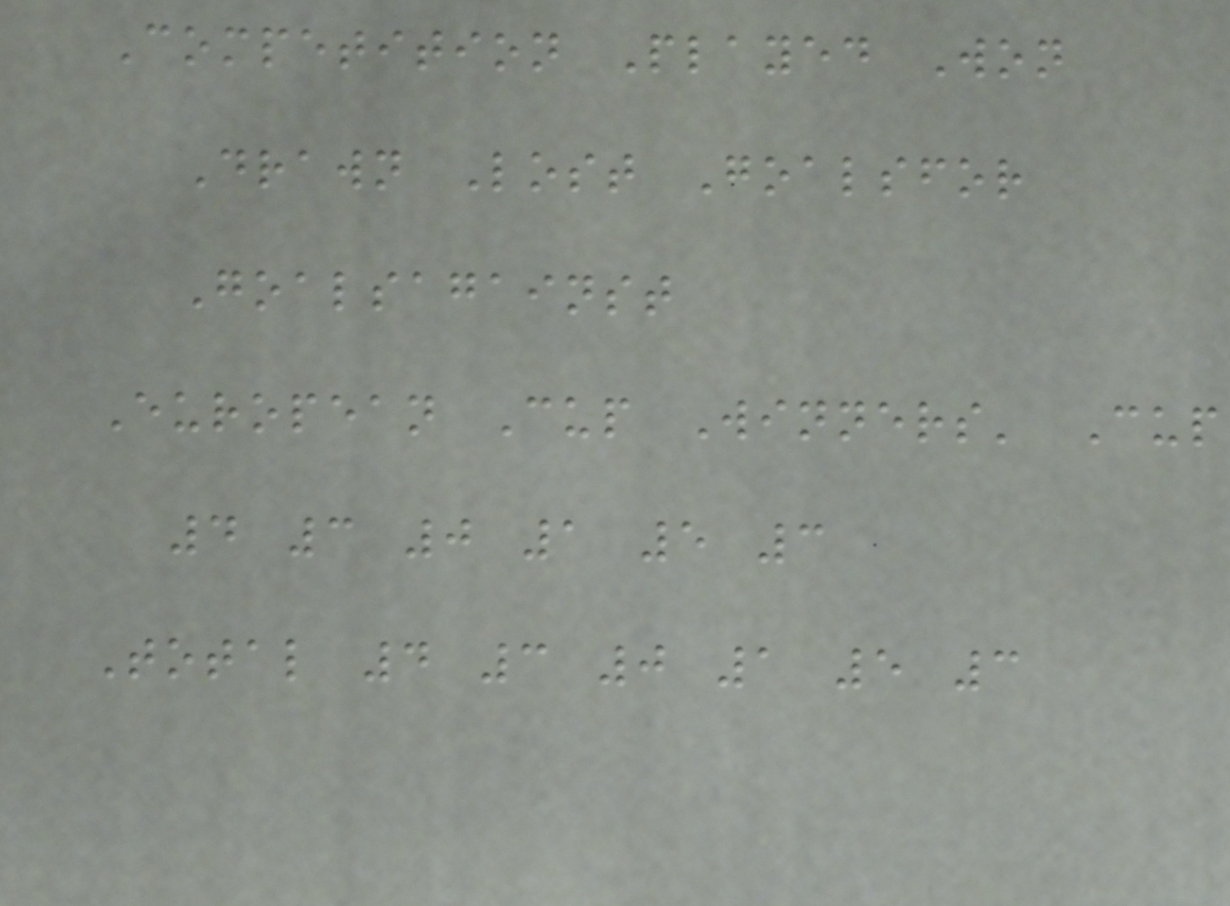Competition Played Won
Drawn Lost Goalsfor
Goalsagainst
European Cup Winners' Cup
4 3 0 1 5 3
Total 4 3 0 1 5 3
